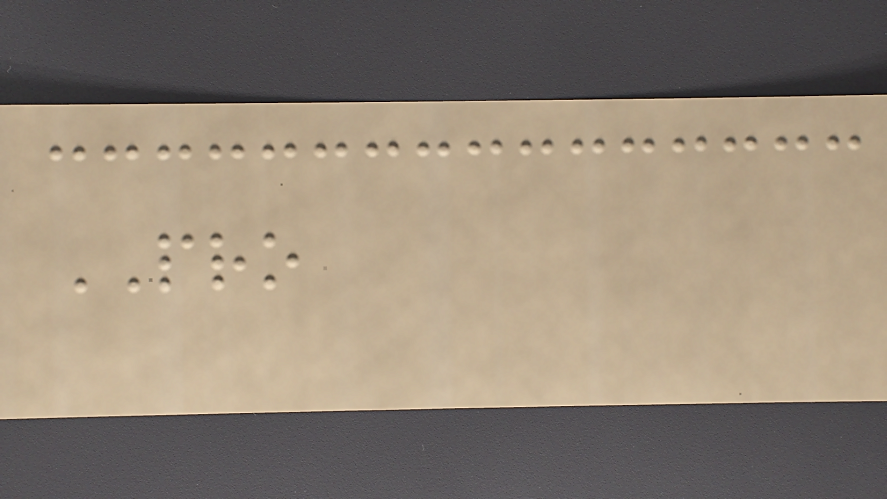PRO
